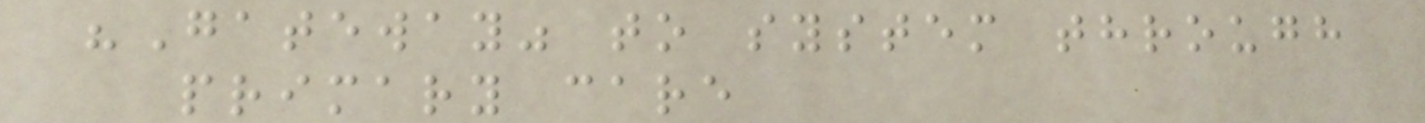"Gateway" to system through
primary care
